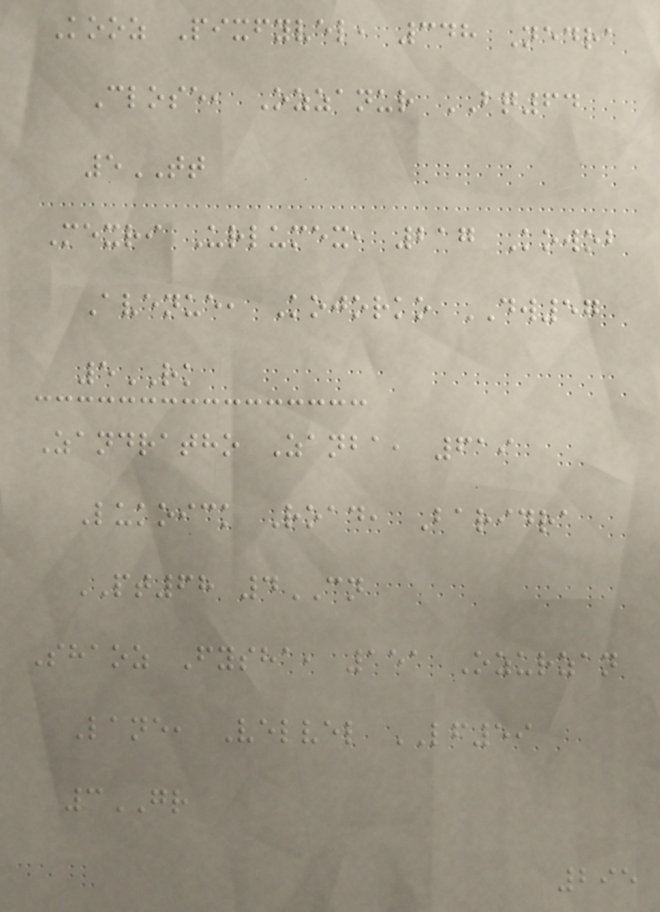Kooz Pixfyvel, 348 Nedra
Close, Ozzanur BQ64
5TT
Mexri Urlumex, 217 Kowob
Avenue, Kojorko DW57
5RK
Zandratho Zanba, 619
Lukoick Road, Baridra
PT68 4CN
Shaoz Fysha, 151 Ozurzan
Lane, Velvel LF59
3GR
295
